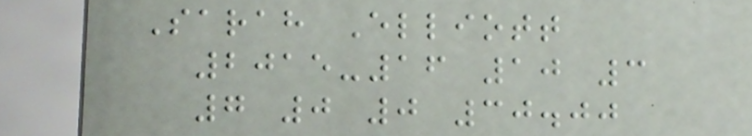Sarah Elliott
2015-16 10 3
7 0 0 30.00
